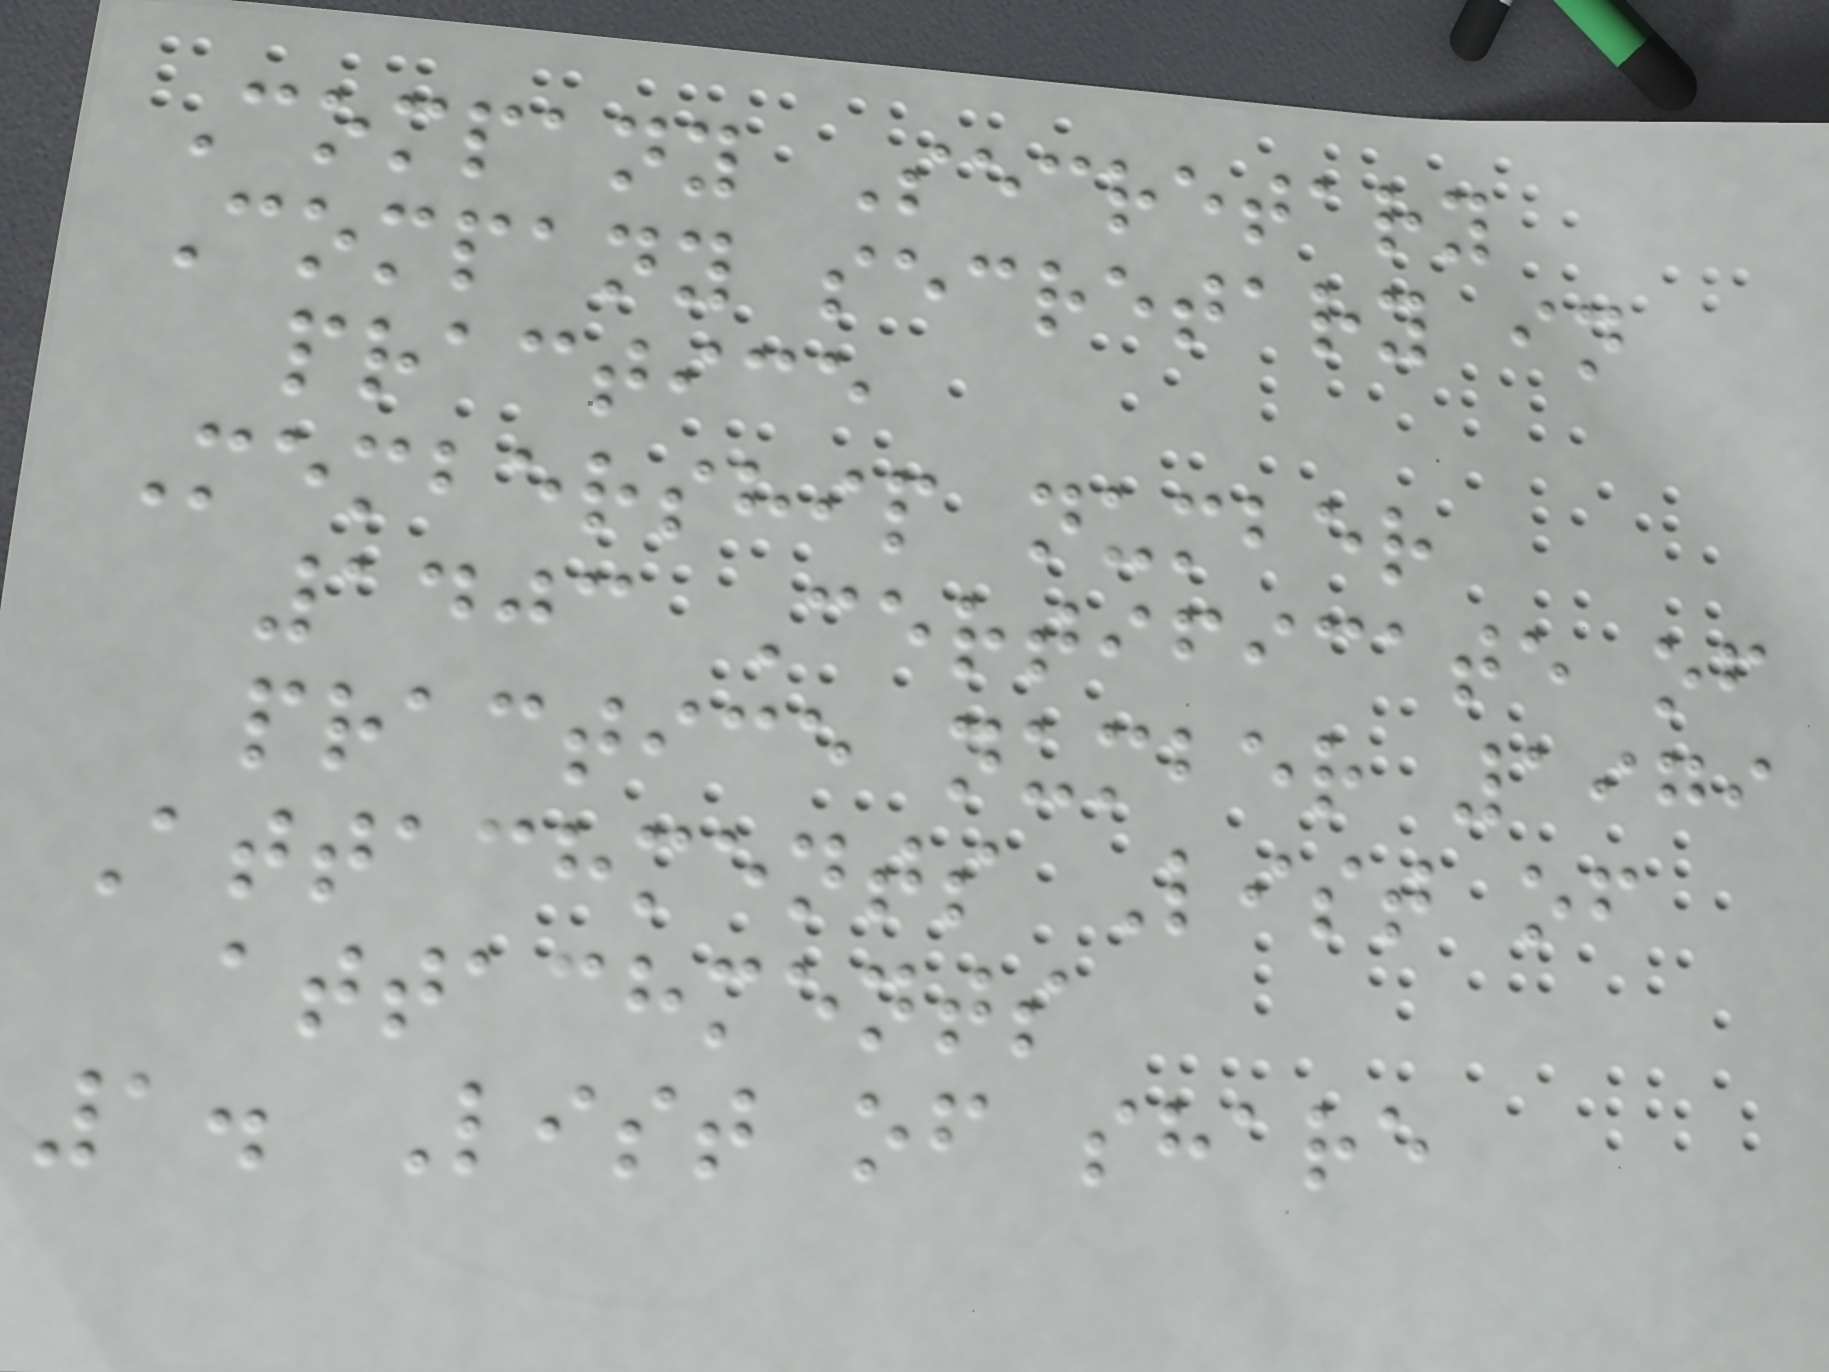Company Secretary
Company secretary in
practice
Membership number
1403 Certificate of
practice number 1979
Attachments List of
attachments
1. List of share
